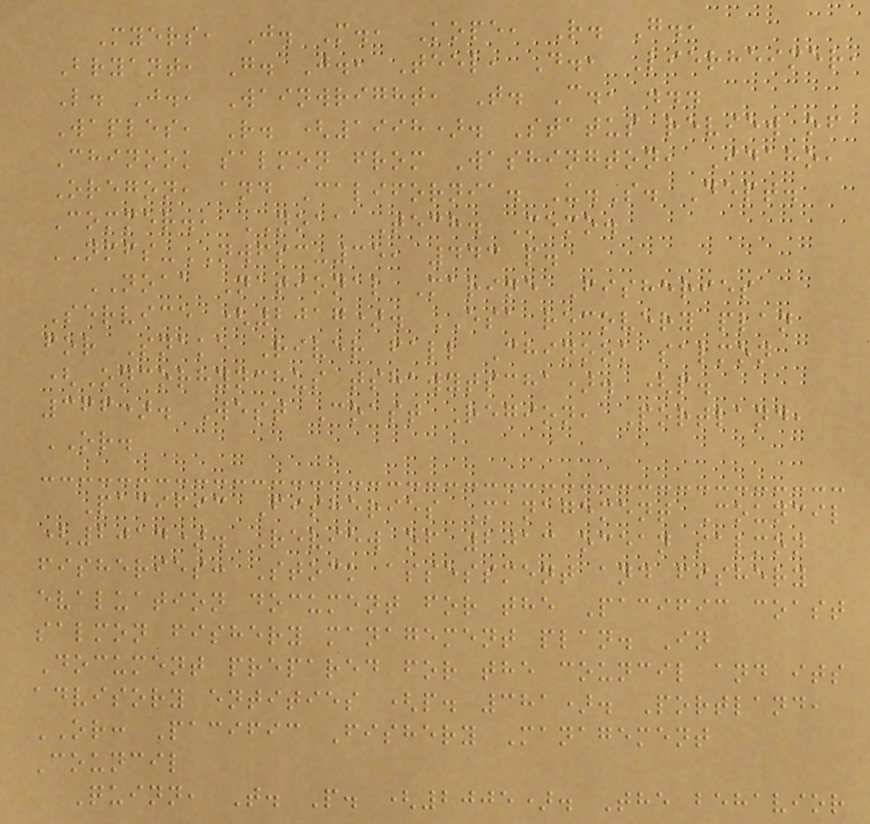Myers, J. M., Kope, R. G.,
Bryant, G. J., Teel, D., Lierheimer,
L. J., Wainwright, T. C., ...
Waples, R. (1998). Status review of
Chinook salmon from Washington, Idaho,
Oregon, and California. U.S. Dept.
Commer., NOAA Tech. Memo.
NMFS-NWFSC-35, 443 p.
NOAA National Marine Fisheries
Service (2017). ESA recovery plan
for Snake River fall Chinook salmon
(Oncorhynchus tshawytscha). (p.
366). West Coast Region, Portland,
OR.
Pacific Fisheries Management Council
(2014). Review of 2013 ocean salmon
fisheries: Stock assessment and fishery
evaluation document for the Pacific coast
salmon fishery management plan. In
Document prepared for the council and its
advisory entities (p. 381). Portland,
OR: Pacific Fishery Management
Council
Quinn, T. P. (2005). The behavior
